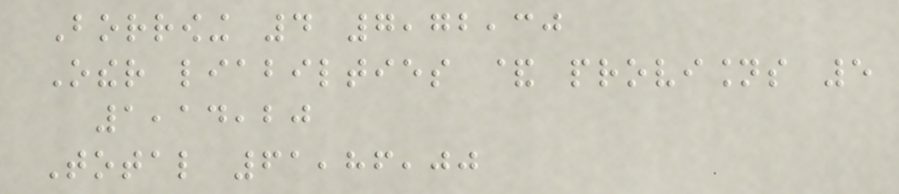Borrowing 4 7,72,30
Other liabilties & provisions 5
1,14,20
Total 61,86,00
